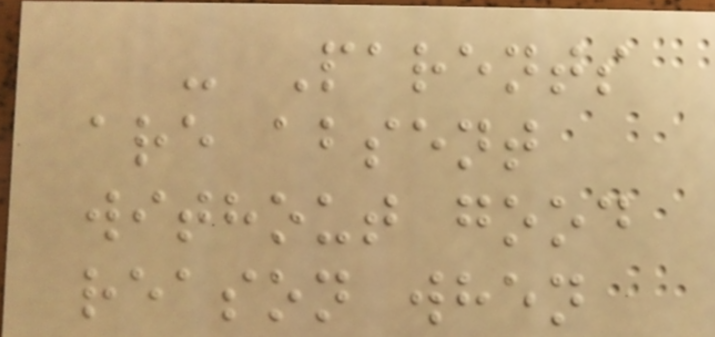- Parents
are absent
without good
reason when
